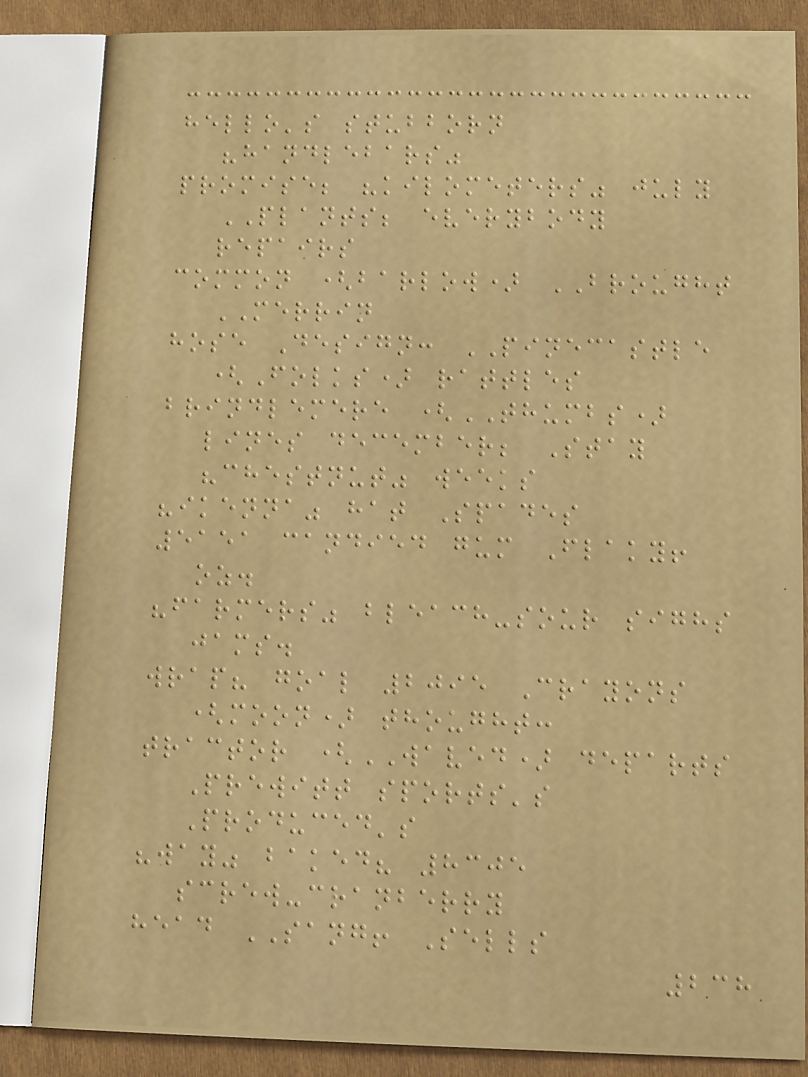hello's stubborn
"handlebars"
promise; "kilometers" july
PLANTS; everybody
repairs
common (barlow) BROUGHT
MERRIN
hose Design: PINECASTLE
(Folks) rattles
brindlemere (THUMBS)
lines december; Stay
"chestnut" weeks
"ikenna" hat Spades
5151 candied gum Flaky!
oz.
"farmers" bleach-sour sighs
jams.
wrap? goal 2095 Crayons
(moon) thought:
tractor (WAVED) departs
Prewitt sports's
Produced's
"way" baked? 8305
screw-cranberry
head SANG! Sells
238
